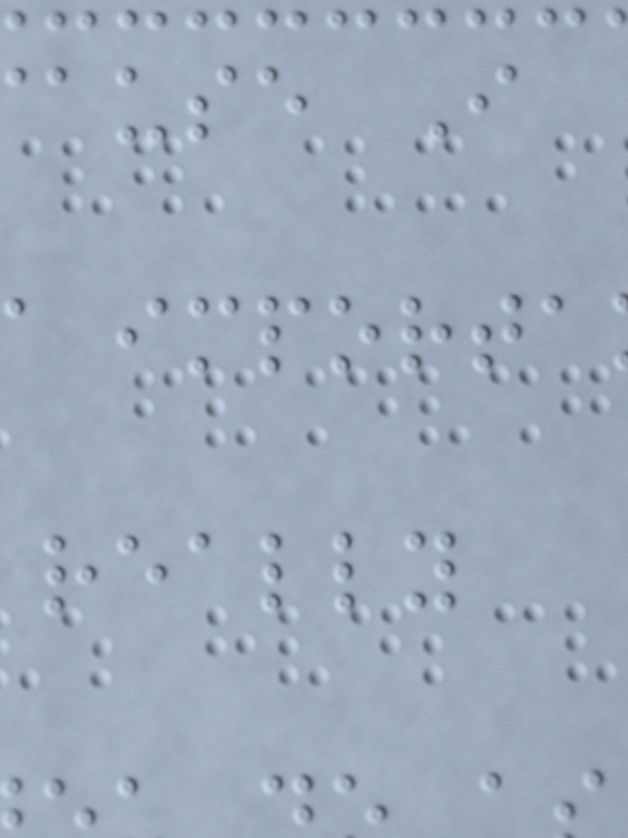ause I
importa
really
